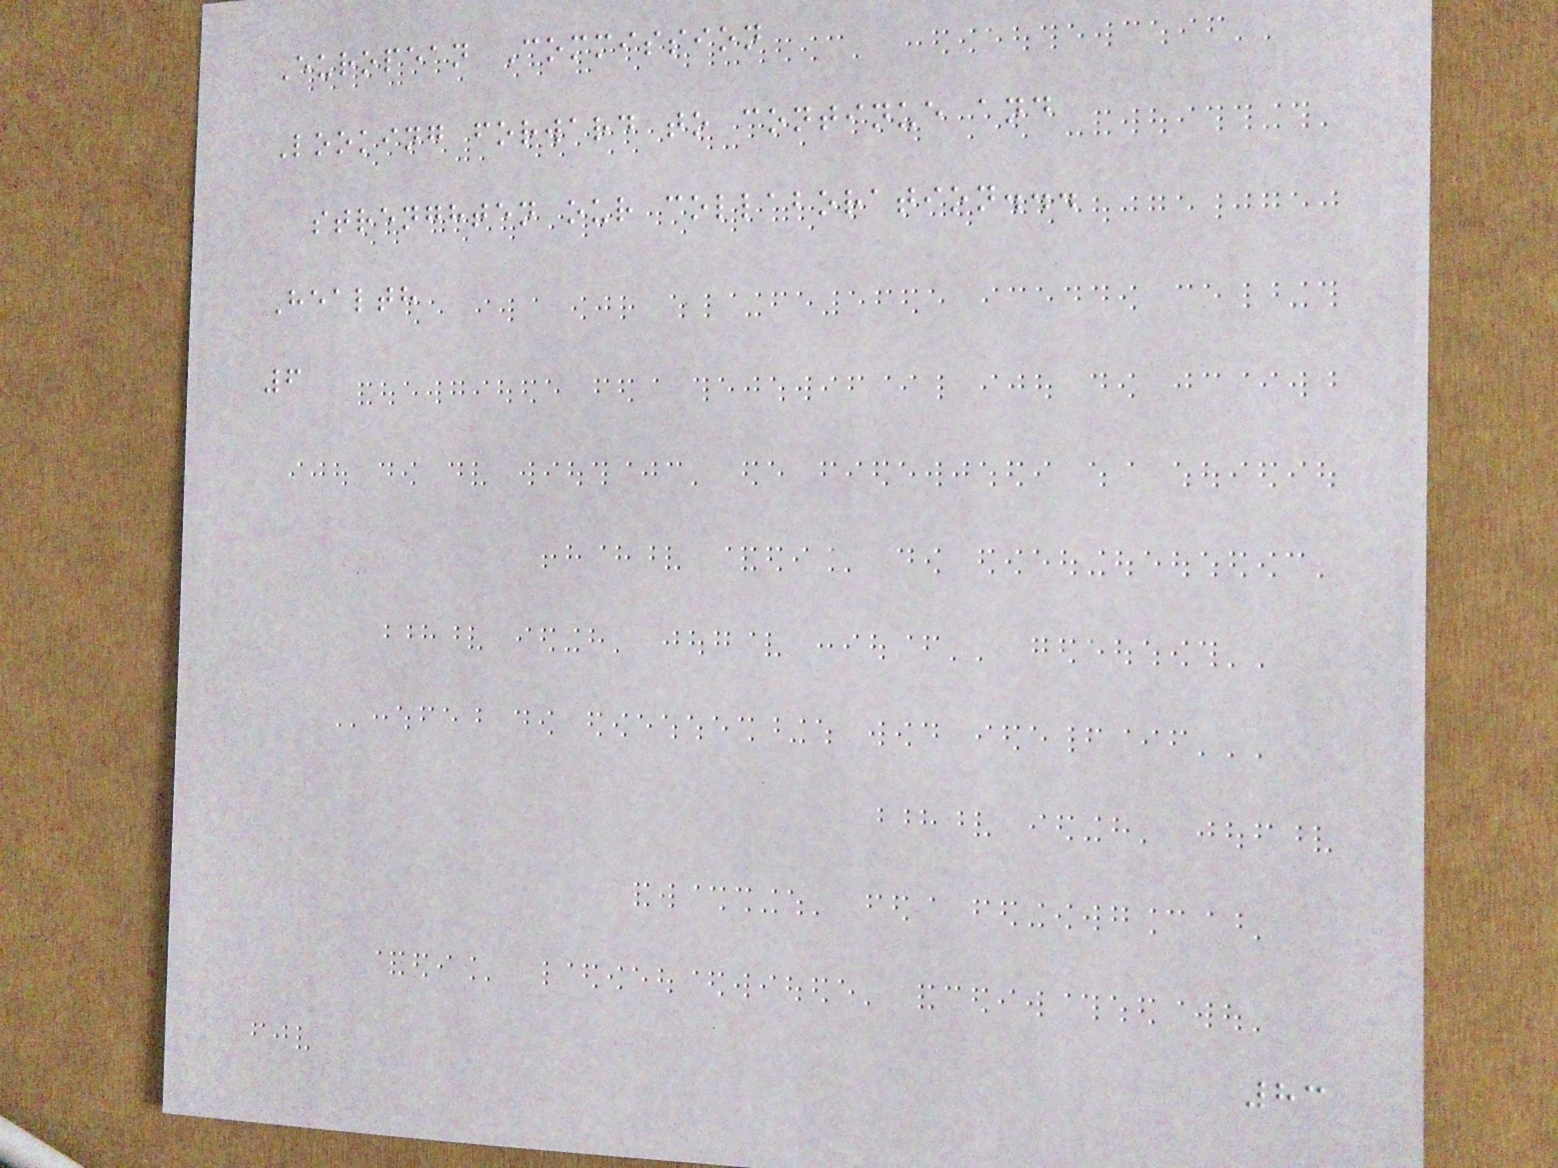European Commission
Looking forward to continue and
strenghten our collaboration...
Health
6
83
